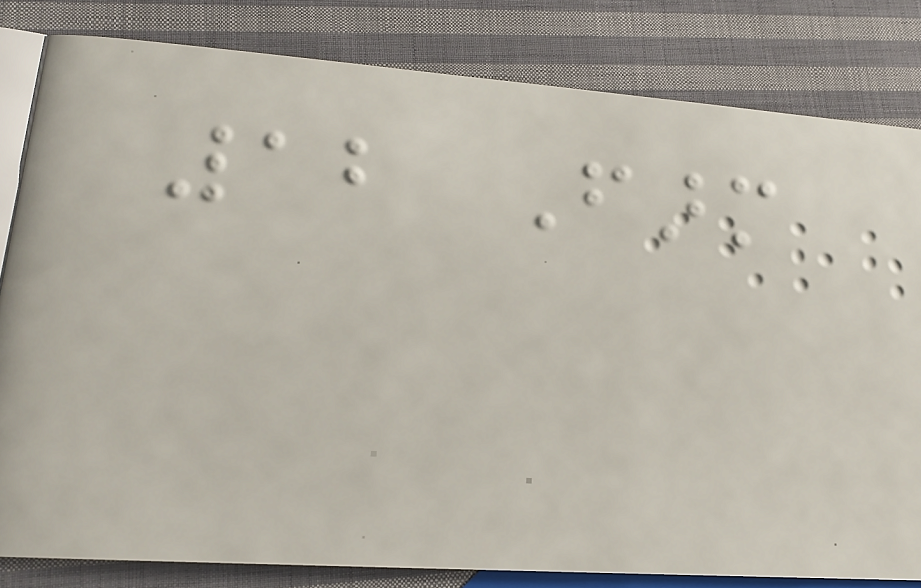12 Farm
